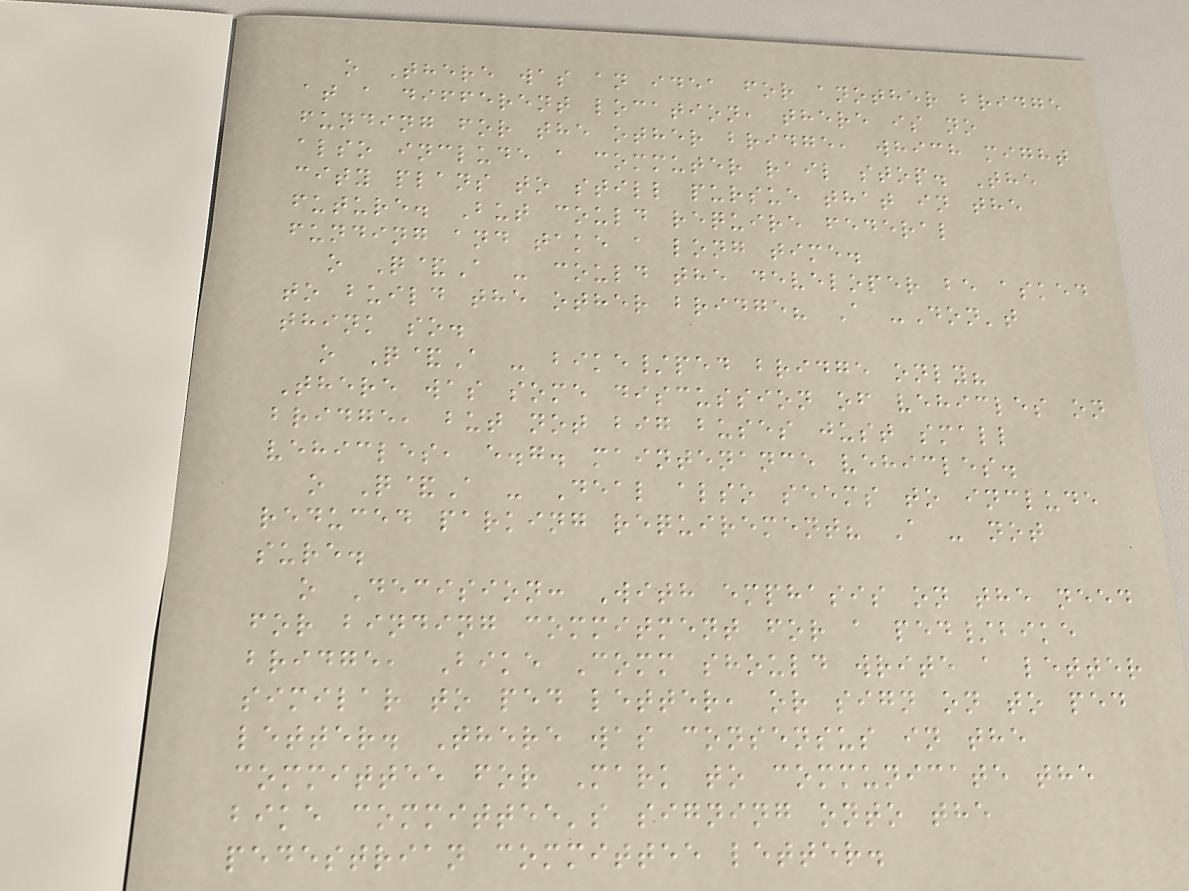o There was an idea for another bridge
at a different location, there is no
funding for the other bridge, which might
also include a commuter rail stop. The
city plans to still pursue that in the
future. But could require federal
funding and take a long time.
o Q&A - could the developer be asked
to build the other bridge? A -Don't
think so.
o Q&A - bike/ped bridge only?
There was some discussion of vehicles on
bridge, but not big buses just small
vehicles, e.g. maintenance vehicles.
o Q&A - Deal also seems to include
reduced parking requirement? A - not
sure.
o Decision: With emphasis on the need
for binding commitment for a ped/bike
bridge, Bike Comm should write a letter
similar to ped letter, or sign on to ped
letter. There was consensus in the
committee for Mark to communicate the
bike committee's signing onto the
pedestrian committee letter.
